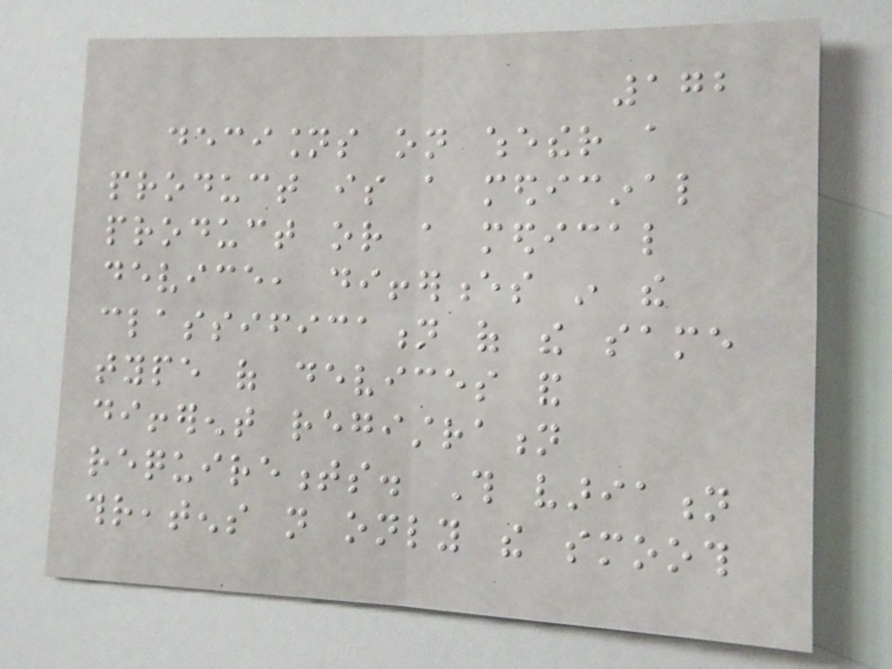172
decisions on whether a
product is a medicinal
product or a medical
device, differences in the
classification of the same
type of devices and
different registration
requirements. This variation
threatens not only the smooth
